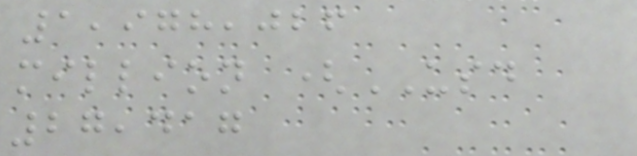1,978,026
million (USD
27,417
